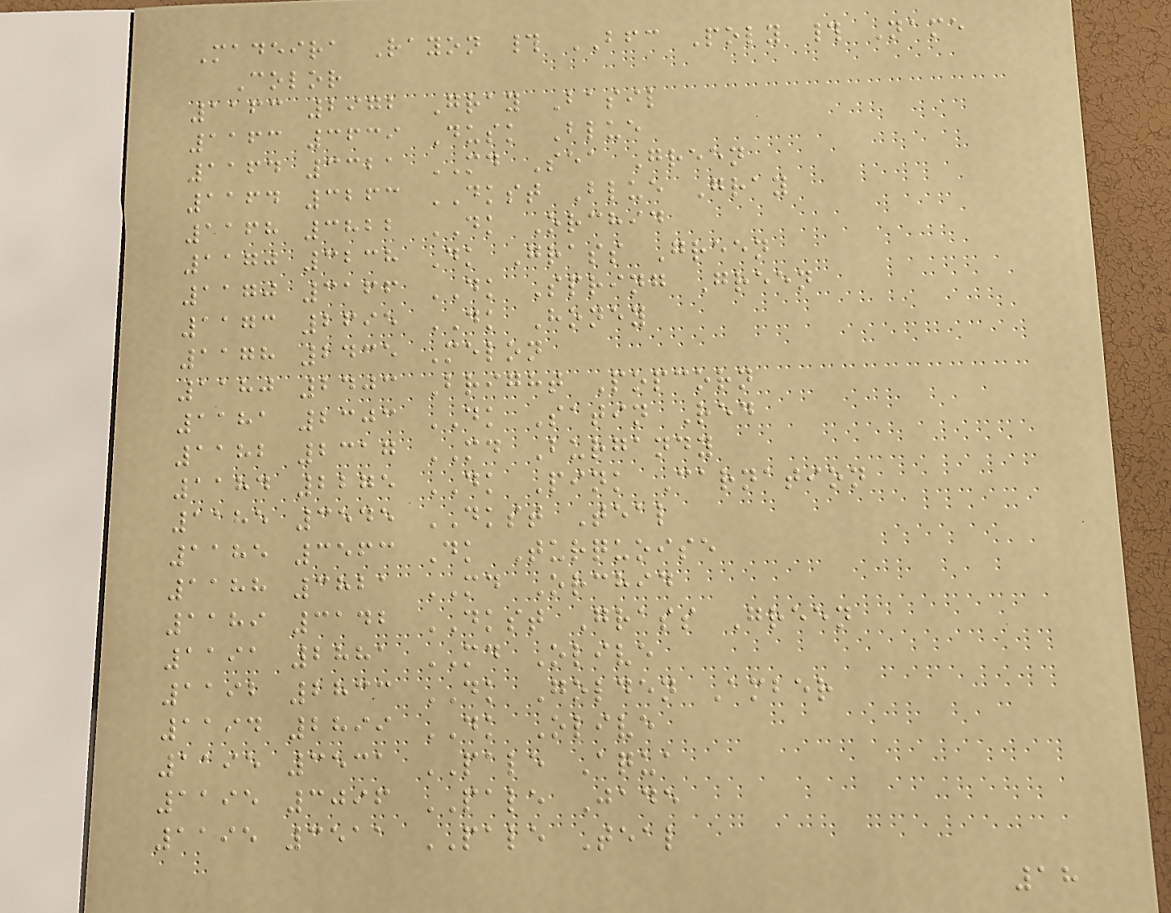Madeira Rayon # BFC Poly # Name
Color
1163 2972 Gray Basil
1163 3639 Dusk Blue
1164 3321 MD Sea Green
1164 3263 DKST Blue Gray
1168 3822 DK Orchid
1170 3238 Dk Grass Green
1170 3166 DK Spring Green
1173 2695 DK Honey
1178 2435 Melon
1180 2403 Bright Popcorn
1181 2303 DK Satin Red
1182 2317 MD Burgandy
1184 2275 DK Pink Carnation
1185 3545 DKST Teal
1185 3563 Dk Turquoise
1188 3821 MD Orchid
1189 3142 DKST Grass Green
1191 2881 MD Olive
1192 2833 DK Golden Amber
1194 2899 DK Olive
1195 3531 PALE Aqua
1195 3096 PALE Jade
1195 3511 PALE Teal
18
